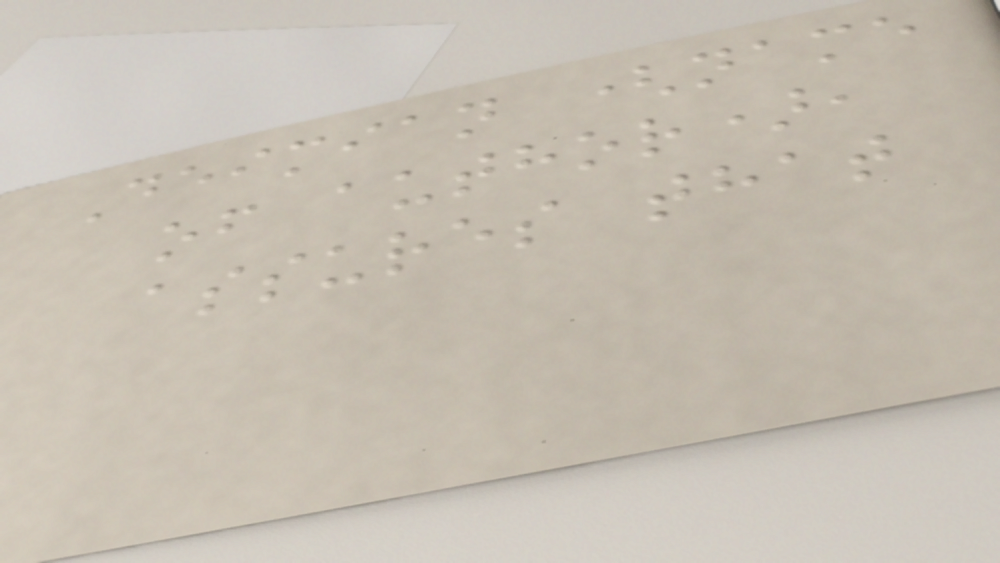Deimian (name
of author),
assures that
